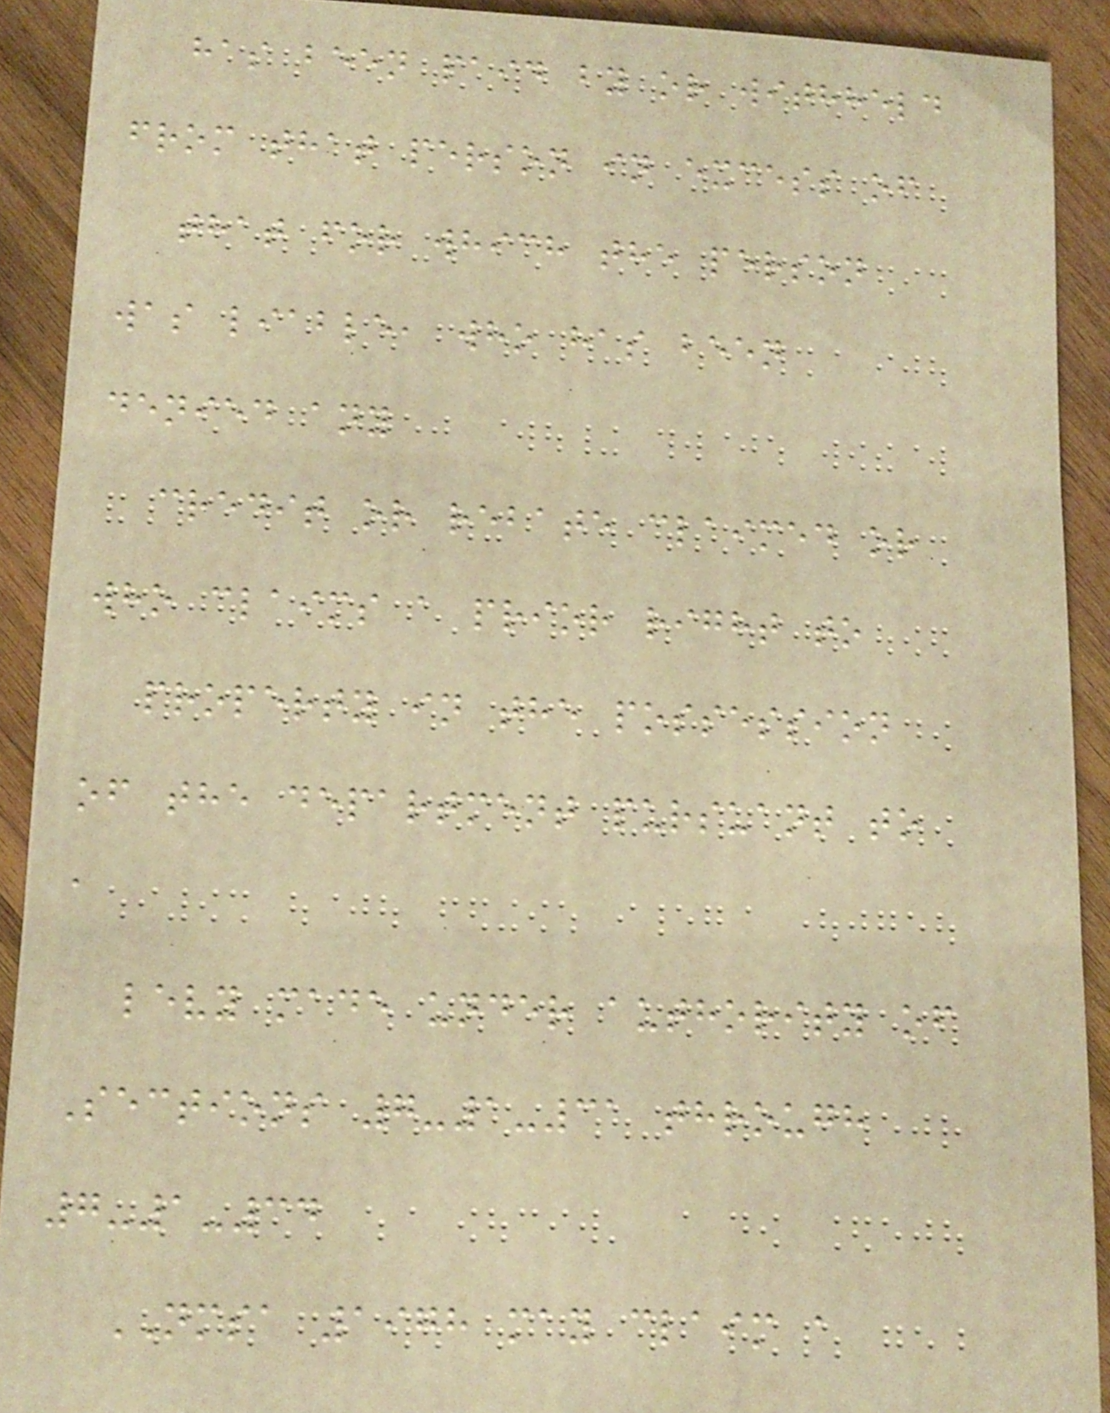has been paid by or withheld
from that person in excess of
that for which the person
was liable, who has been
denied any
credit or rebate claimed or
who claims a prior right to
property in the possession
of the department pursuant to
a
levy made under authority of
Sections 7-1-31 through
7-1-34
NMSA 1978 may claim a
